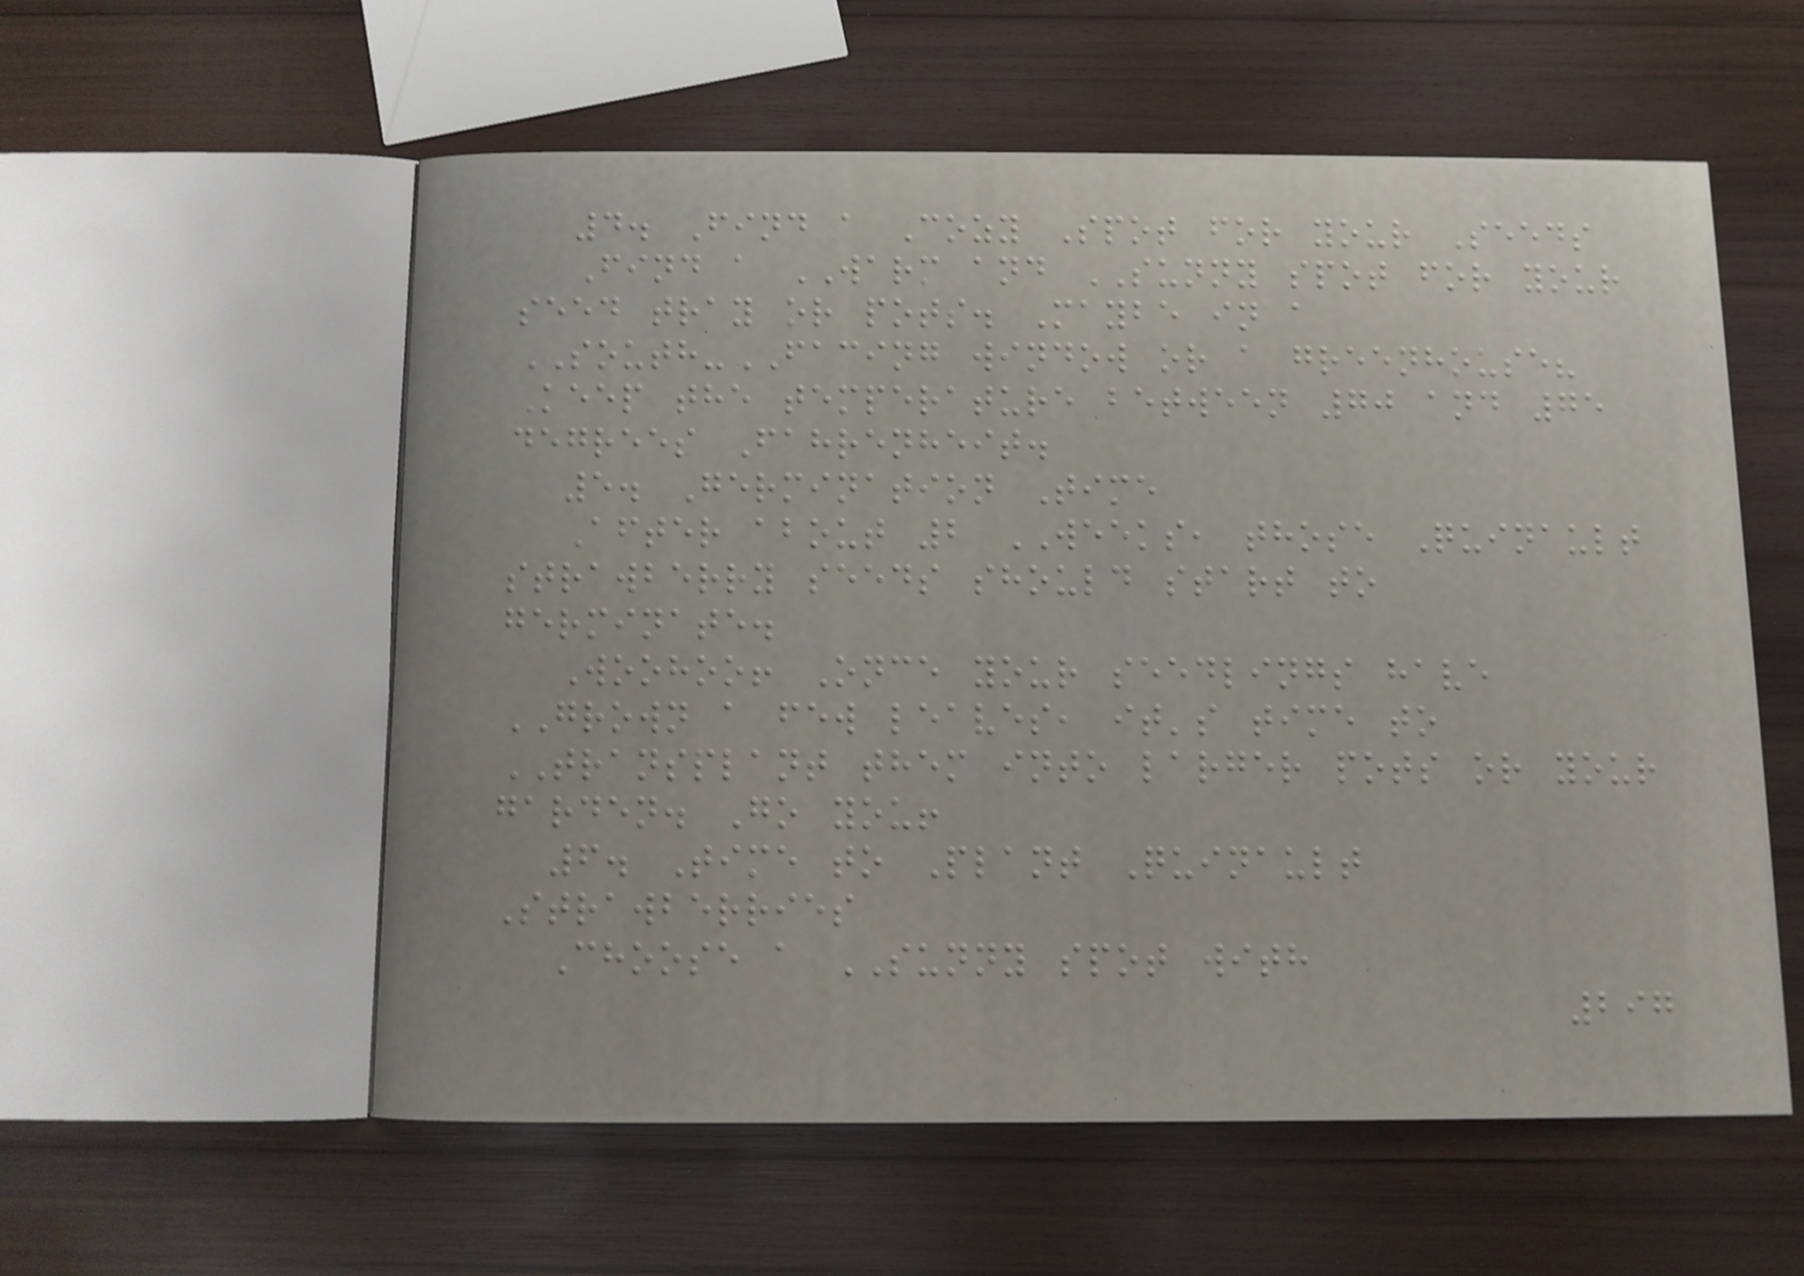4. Find a Cozy Spot for your Seeds
Find a WARM and SUNNY spot for your
seed tray or pots. Maybe in a
SOUTH-FACING window or a greenhouse?
Keep the temperature between 70 and 75
degrees Fahrenheit.
5. Germination Time
After about 2 WEEKS, those Quinault
strawberry seeds should start to
germinate.
Woohoo! Once your seedlings have
GROWN a few leaves, it's time to
TRANSPLANT them into larger pots or your
garden. Go you!
6. Time to Plant Quinault
Strawberries
Choose a SUNNY spot with
297
